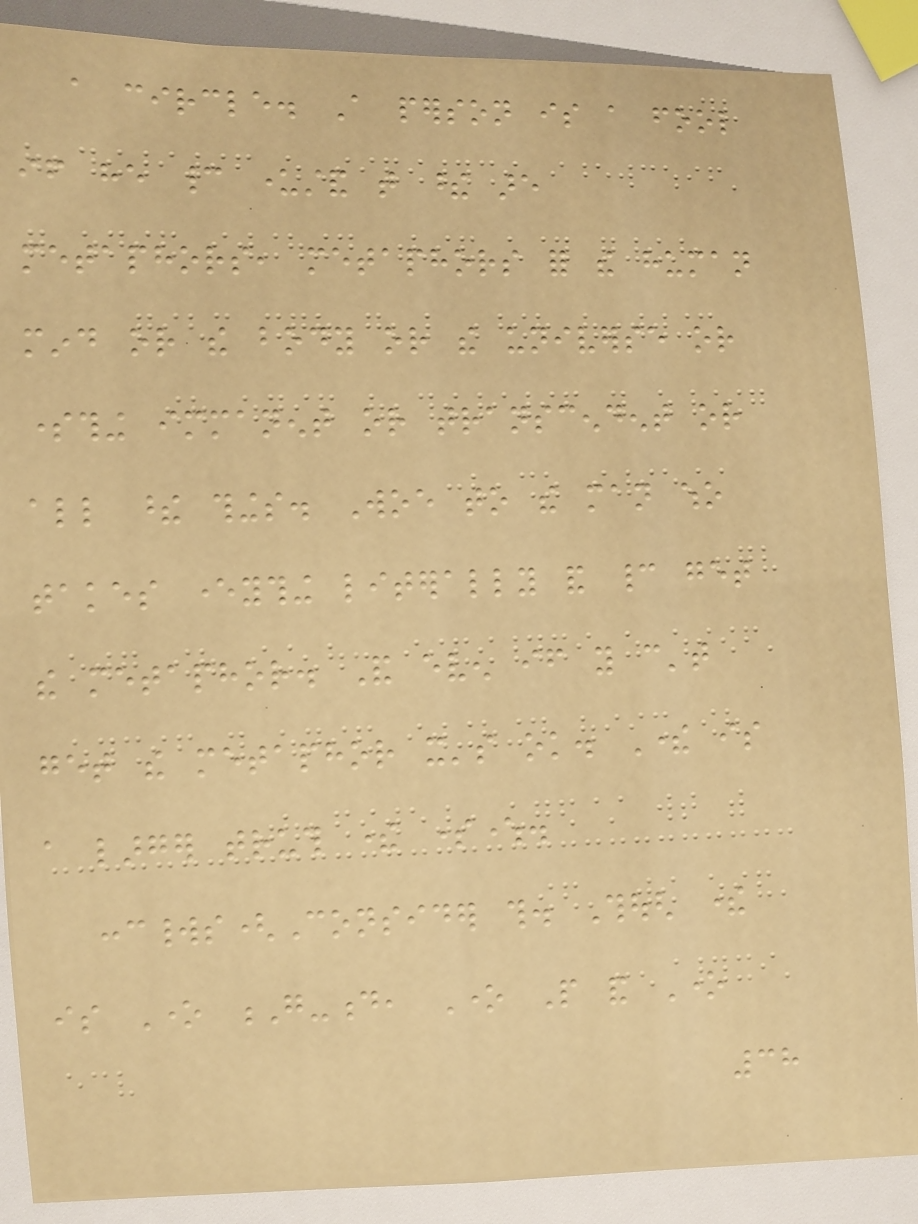a circle. A person is a fool
if he cannot understand that these are
metaphors, metaphors for the human
mind or the body or the universe or
something immanent or transcendent or
all these things. Woe to the man who
takes everything literally and cannot get
the metaphor. And even if you can't
get the metaphor it's ok. There is
a larger truth there somewhere.
concworlds(Consider this. Though there
is One G-d, One People and One
38
